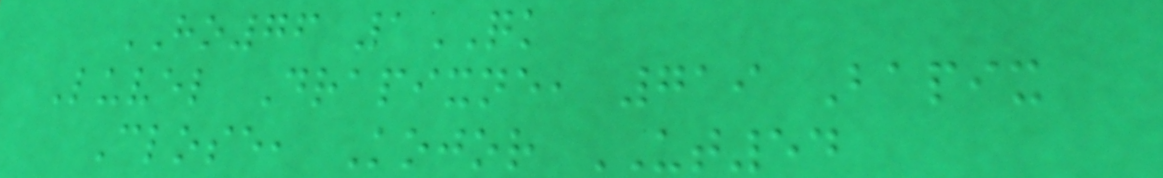HO76 1QK
Luvel Drapixne, 719 Bapix
Close, Kojor UT54
